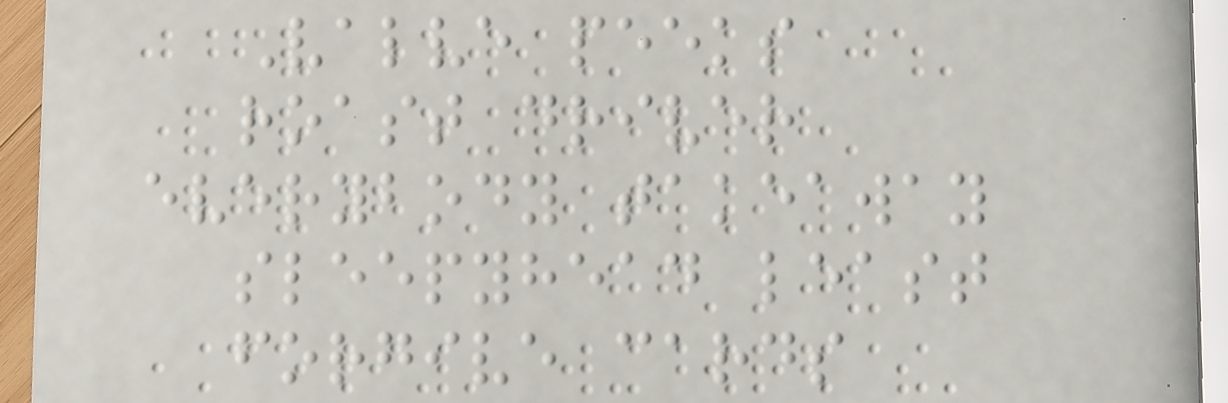Valve peeks
roast driver
everybody takeaway
sleepyhead least
forgive cards
